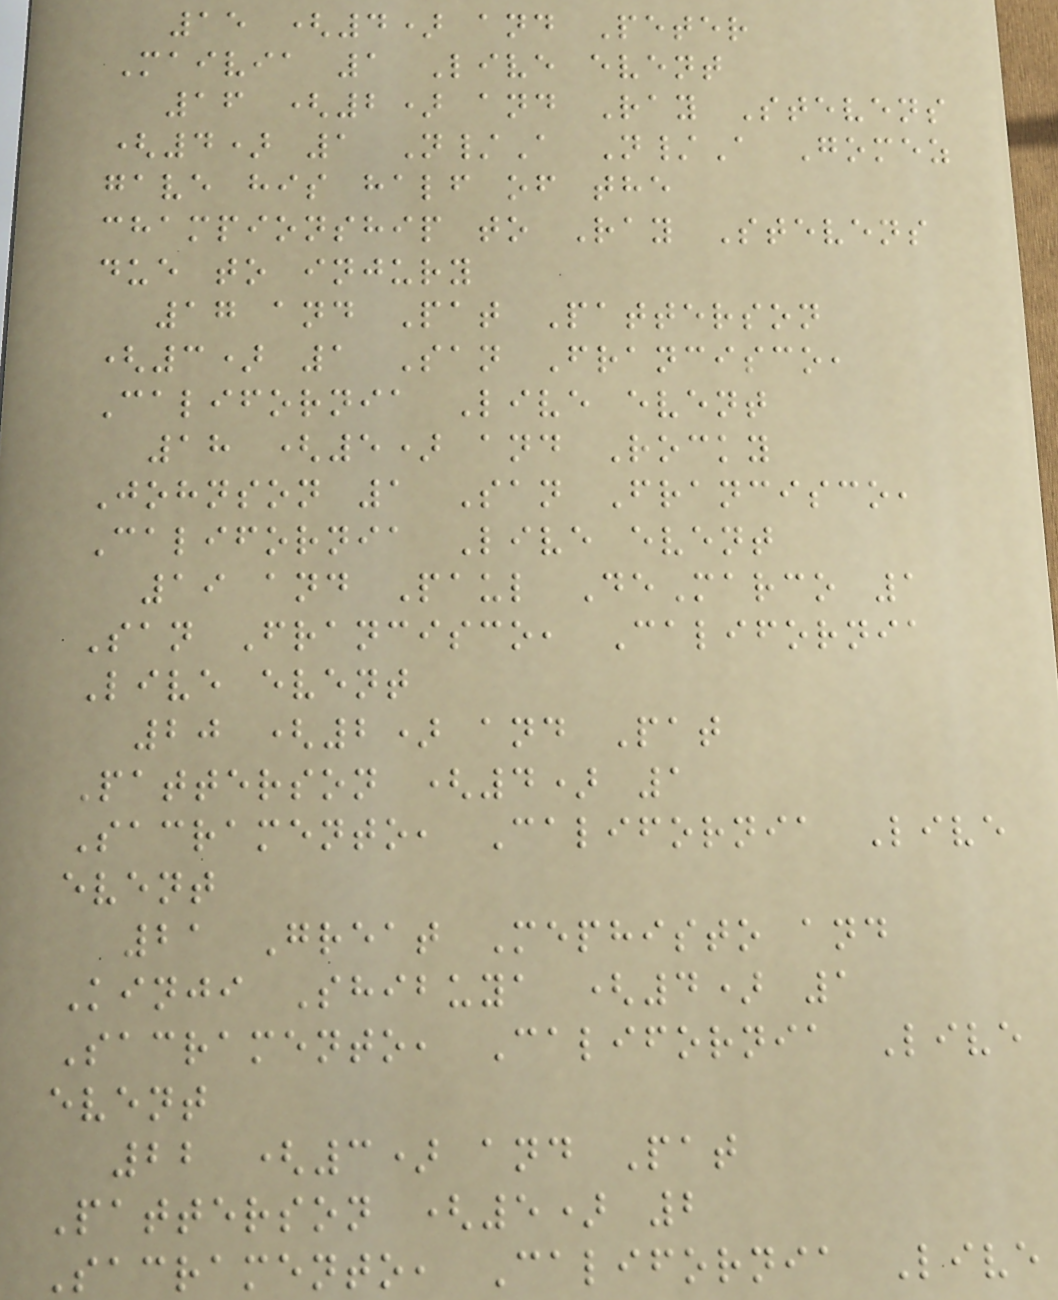15 (4) and Peter
Maivia 1 Live event
16 (2) and Ray Stevens
(4) 1 N/A N/A Gomez
gave his half of the
championship to Ray Stevens
due to injury
17 and Pat Patterson
(3) 1 San Francisco,
California Live event
18 (5) and Rocky
Johnson 1 San Francisco,
California Live event
19 and Paul DeMarco 1
San Francisco, California
Live event
20 (2) and Pat
Patterson (4) 1
Sacramento, California Live
event
21 Great Mephisto and
Kinji Shibuya (4) 1
Sacramento, California Live
event
22 (3) and Pat
Patterson (5) 2
Sacramento, California Live
